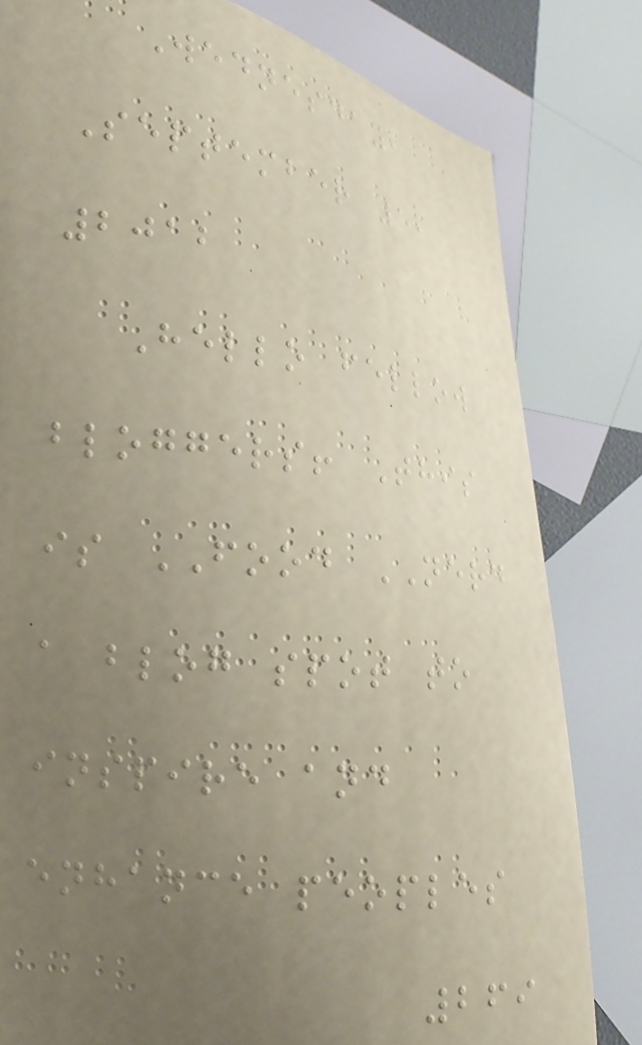Wednesday,
September 5,
2012
Hello fellow
bloggers! This
is FOOD NERD
a blog spot to
inspire and
enhance peoples
269
